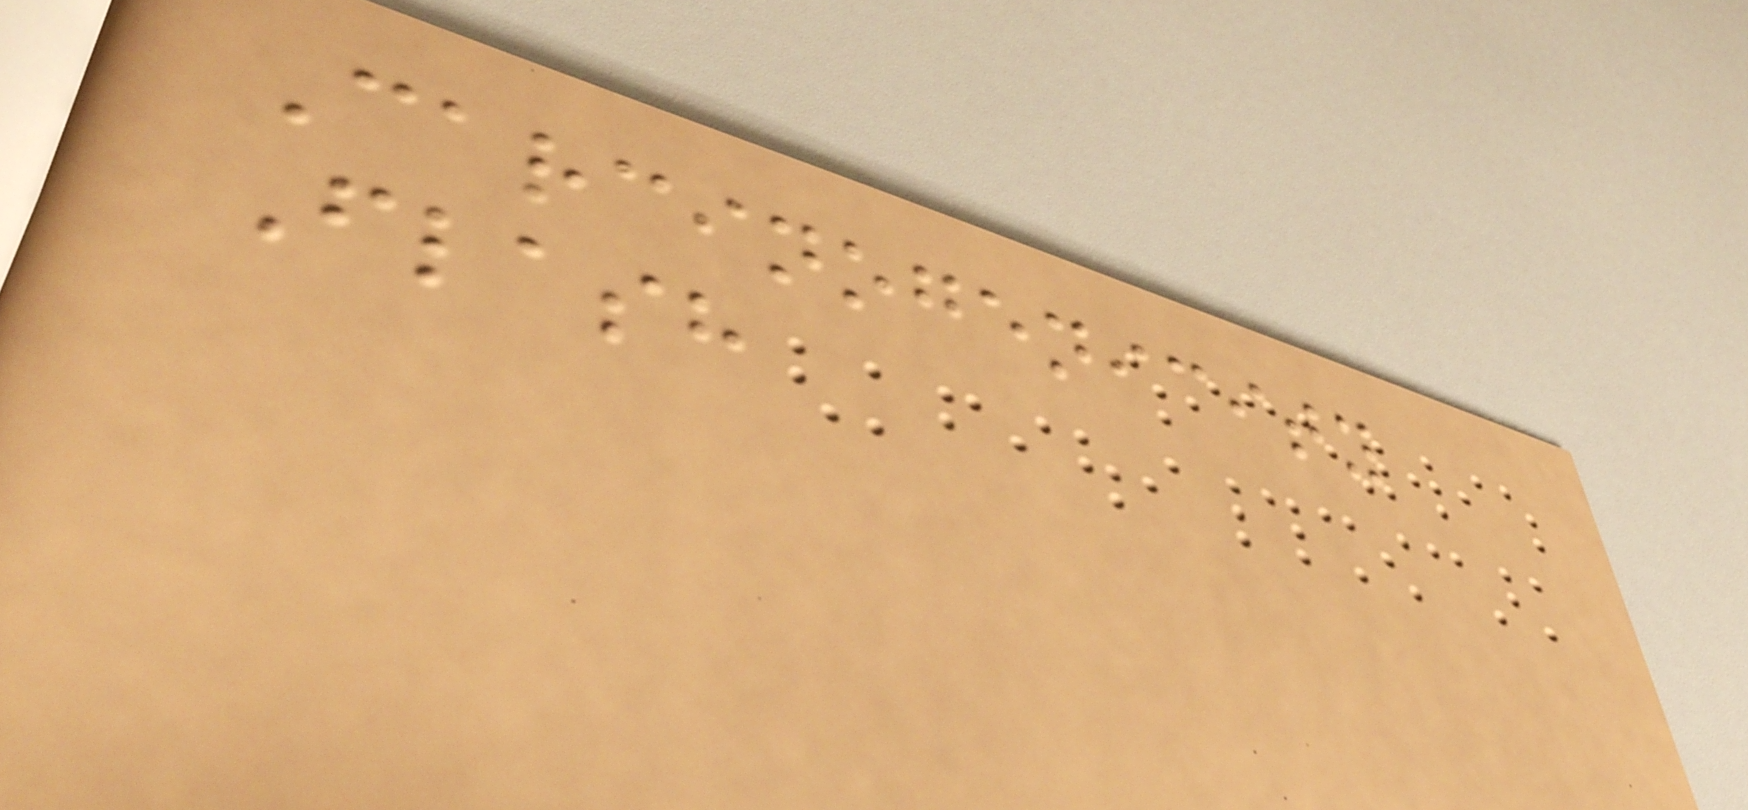Carcinogenicity
Flash
